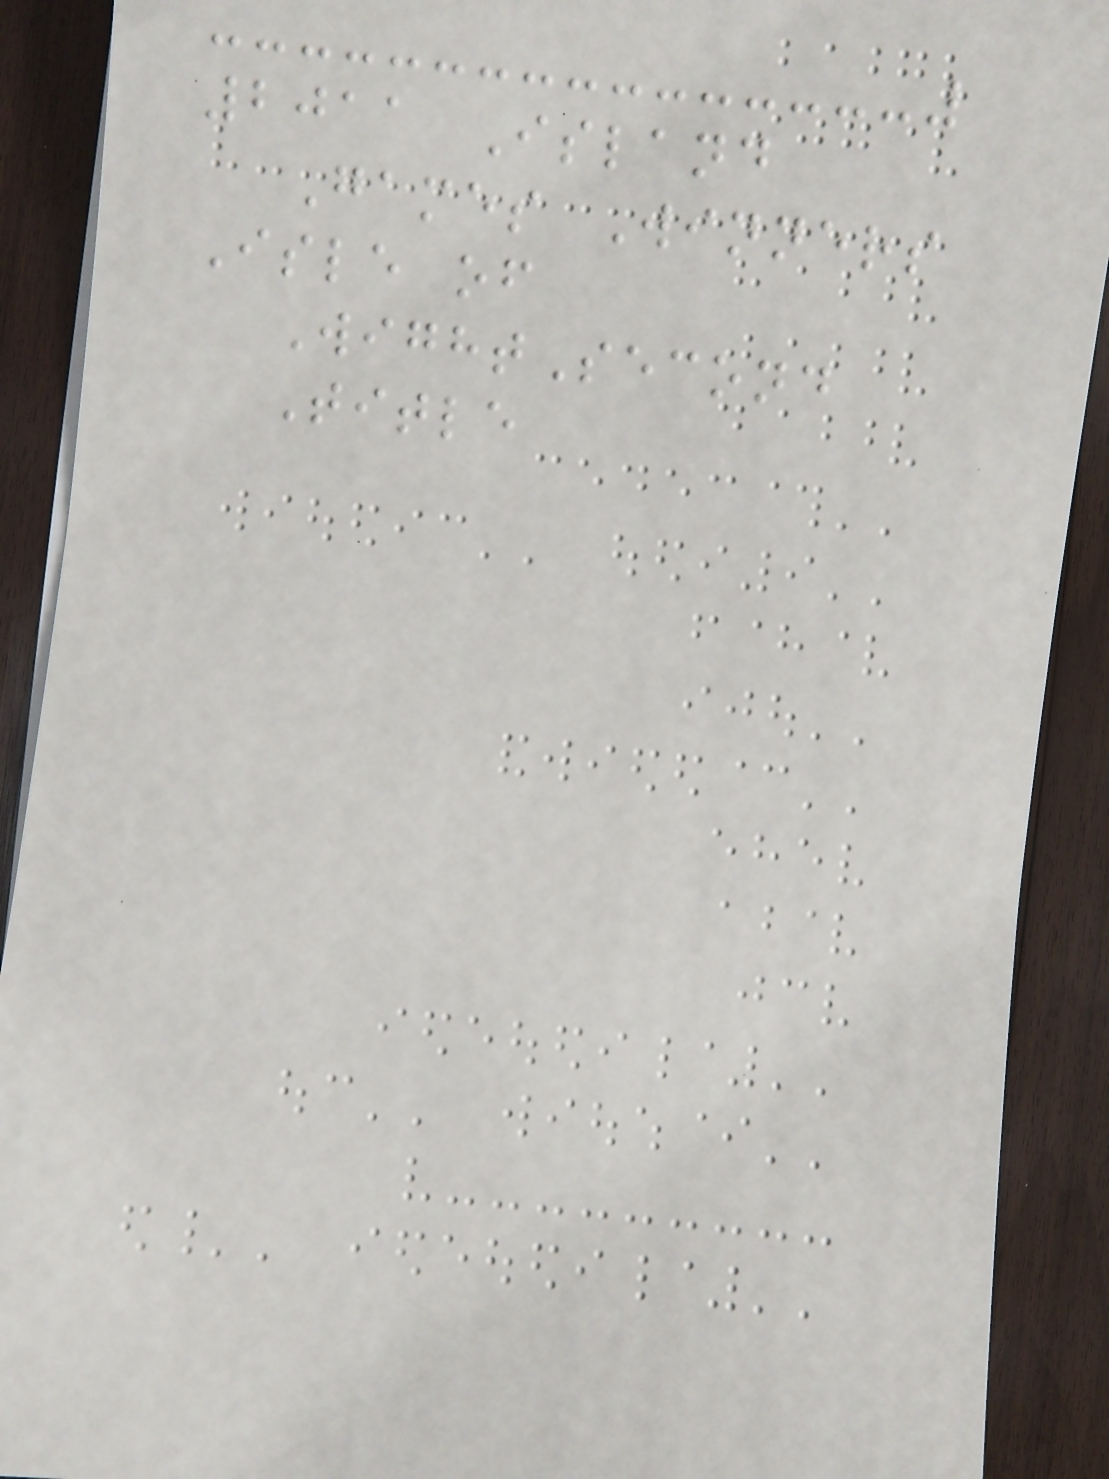2011 Island
Games Winners
Isle of
WightSecond
Title
